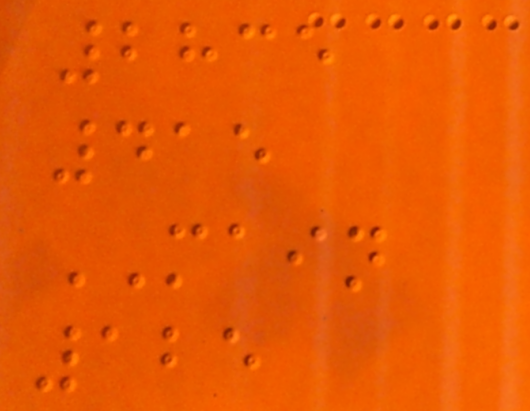2835
415
MAIN
125
